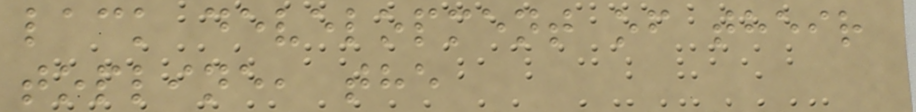lack development of their
topline, the
